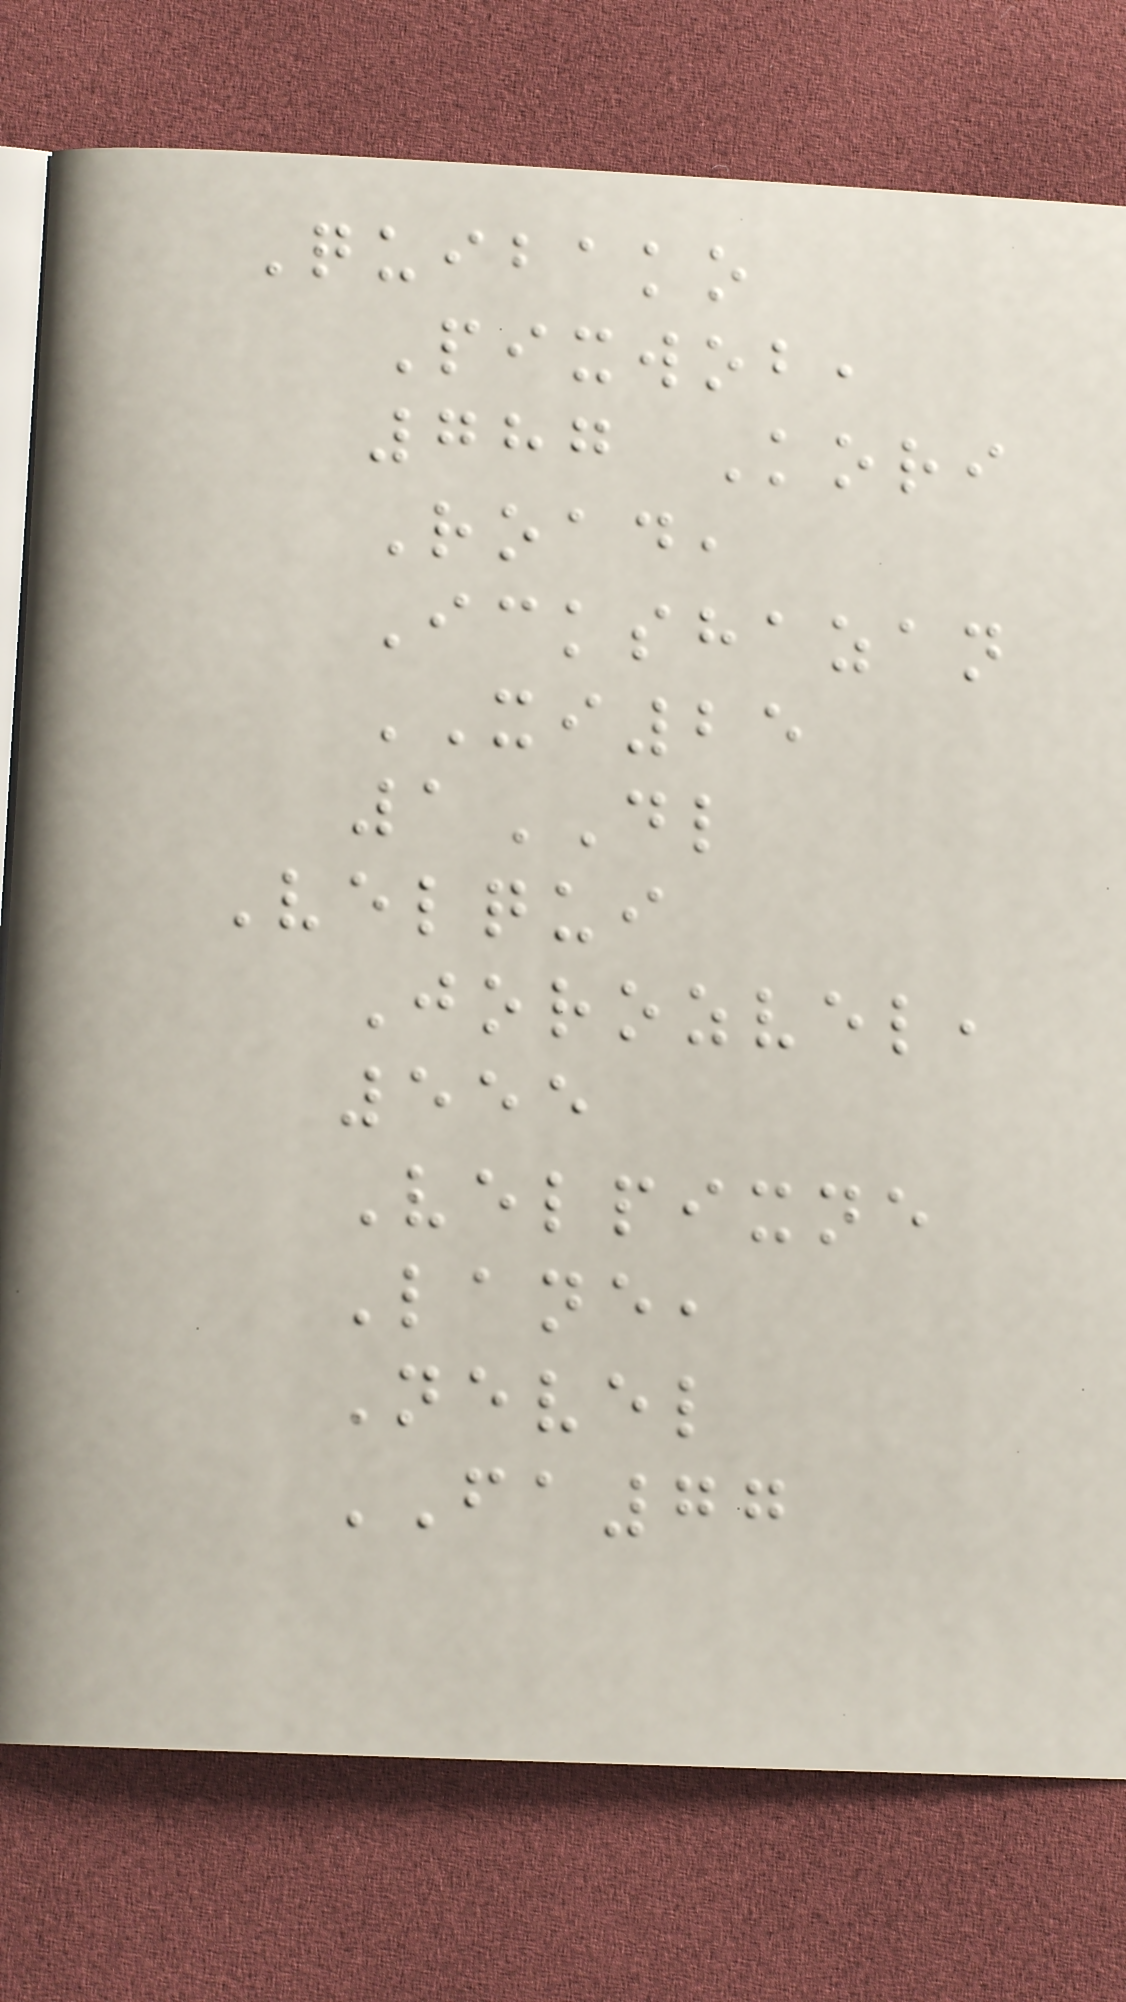Quibako
Pixwob,
787 Kori
Road,
Ickshazan
XI25
1DL
Velqui
Jorozvel,
555
Velpixne
Lane,
Nevel
FA77
